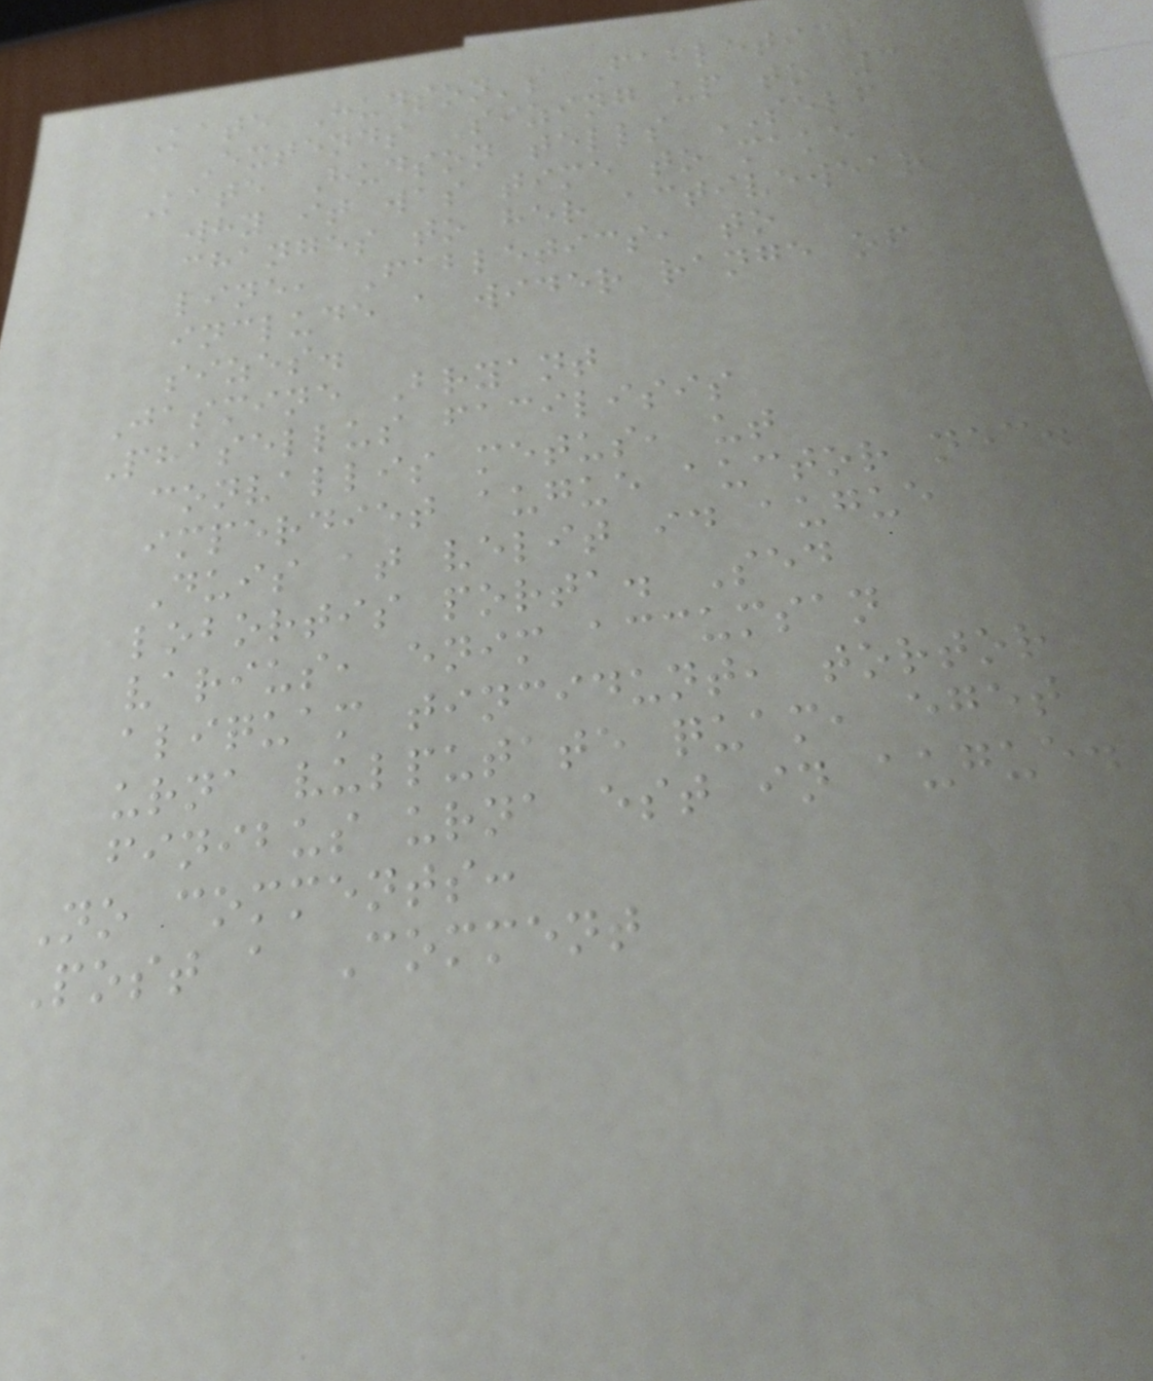Kate Hudson's Fabletics
Extends Sizing up to 3X
Kate Hudson tells SELF
why it was time to make
changes to her activewear
line, Fabletics, to
include a wider range of
sizes.
Jasmine Bryant
Phasellus facilisis
convallis metus, ut
imperdiet augue auctor nec.
Duis at velit id augue
lobortis porta. Sed
varius, enim accumsan
aliquam tincidunt, tortor
urna vulputate quam, eget
finibus urna est in augue.
No comments:
Post a Comment
